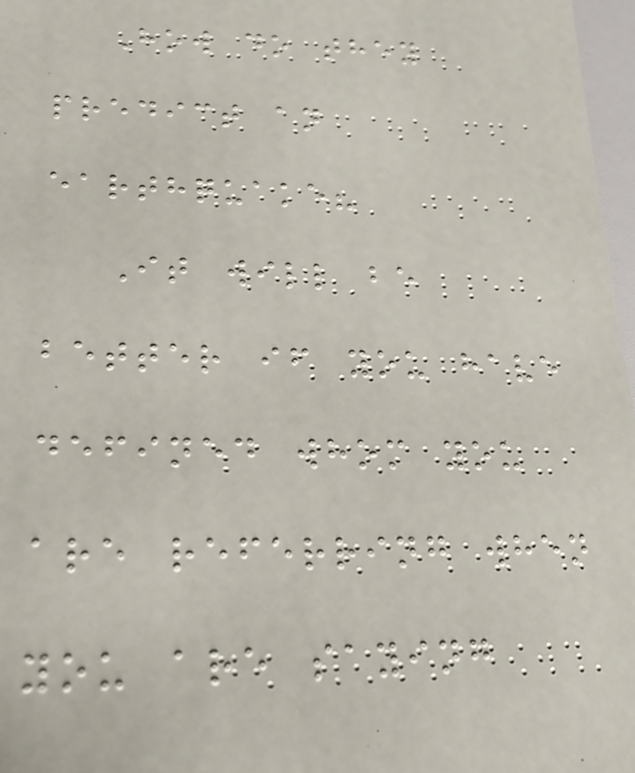How do they
predict an
earthquake?
It will be
better if you have
defined whom you
are referring when
you are saying
